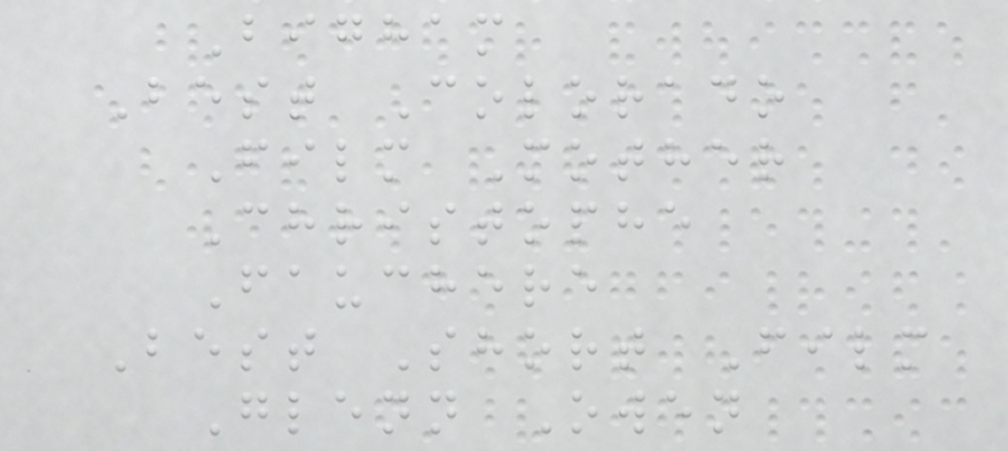Bigham
Best Colorado
Film Mother
Christophe
Fauchere
Best Short Film
Glenn Owen
